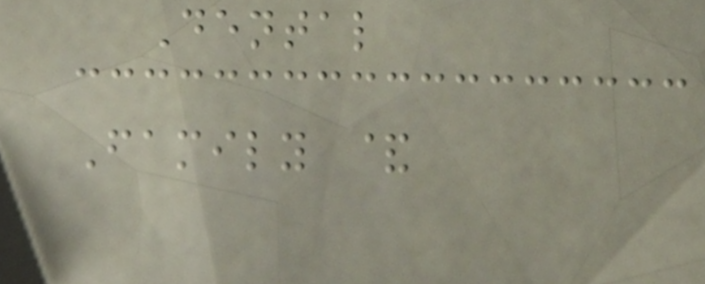Dental
Family &
